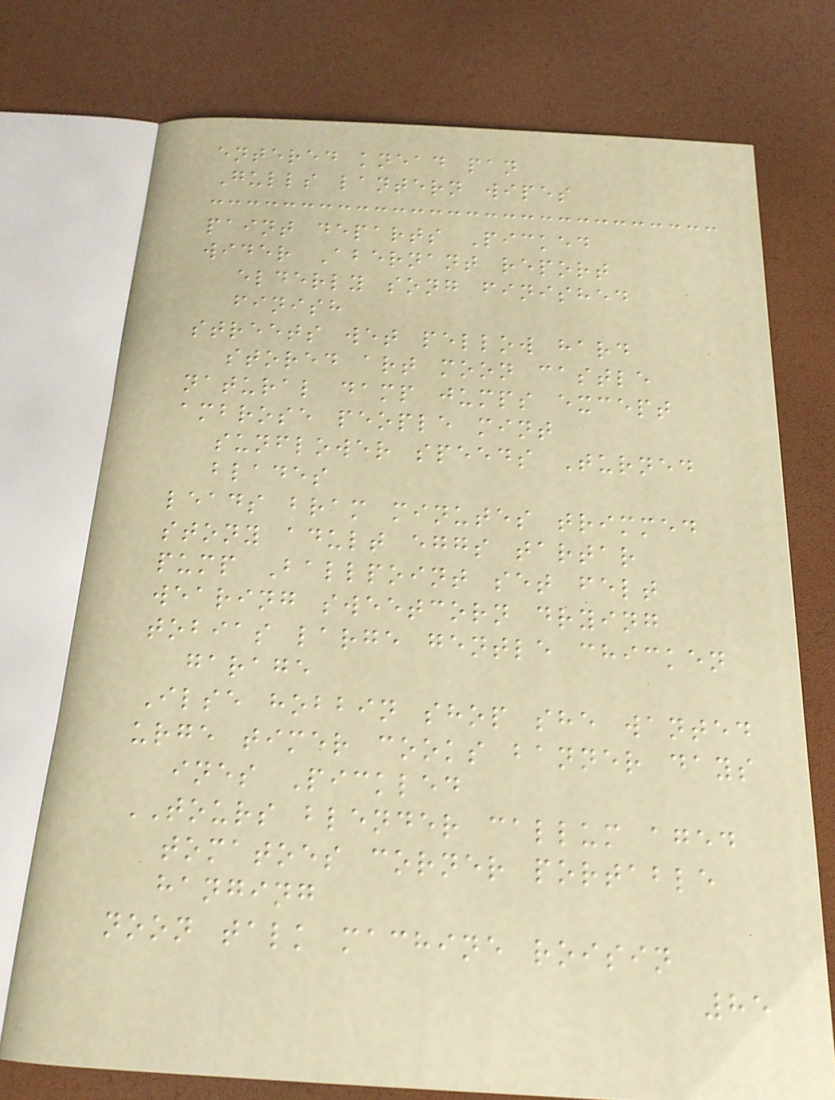entered knead pan
Gulls lantern wipes
paint departs Picked
wider Abernant report
elderly song finished
finish
streets wet pellow hard
stored art moon castle
natural damp jumps except
ambrose people mint
sunflower speeds Turned
blades
leads bram minutes trimmed
stony adult eggs tartar
pump Ballpoint set felt
wearing sweetcorn drying
tobias large gentle chicken
garage
Ilse hobbin shop she wanted
urge timer cooks banner days
ines Pickled
TOURS blender callum aged
tomatoes corner portable
hanging
noon talk machine roisin
85
